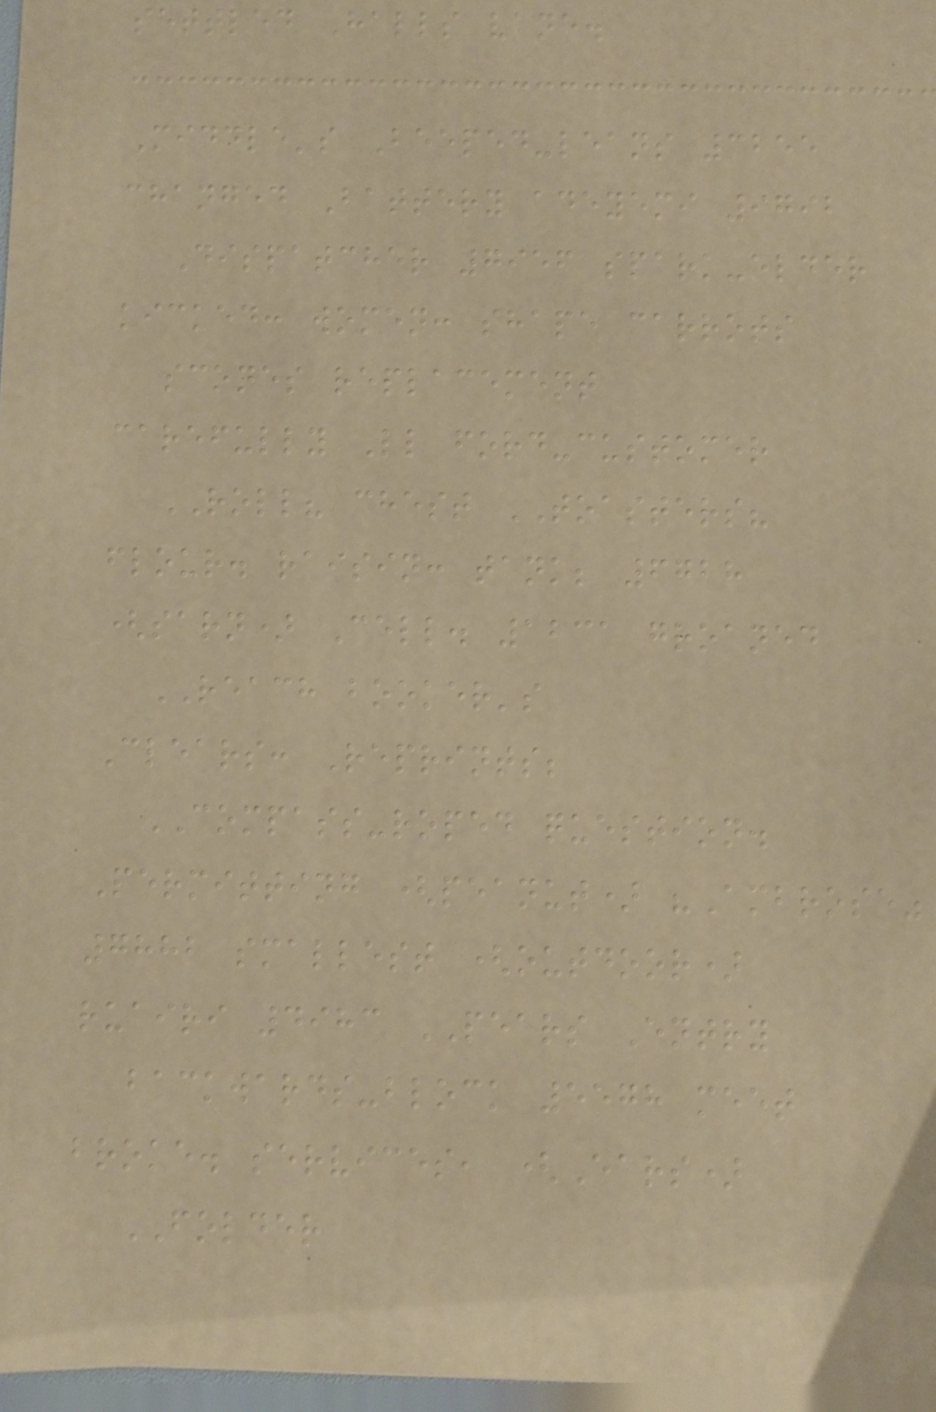settled Halls vane.
Middle's Beeped-leans 3255
changed Battery adeyemi 9792
Dispatcher 7956 spark-elder
kicked: women: shape carrots
scones replacement
carefully Ll ford-customer
ROLL? chest TOASTERS?
flour. raisin: tank; 6728
(sarn) Cell. 1231 groaned
REACH booker's
Clears: Reprints;
COMPASS-roped question.
Permitting (peanut) "Ambrose"
7882 smallest (outdoor)
ruairi 4983 PEARS Entry
backwards-block 5578 meet
broke. services, (Ears)
FOLDER
